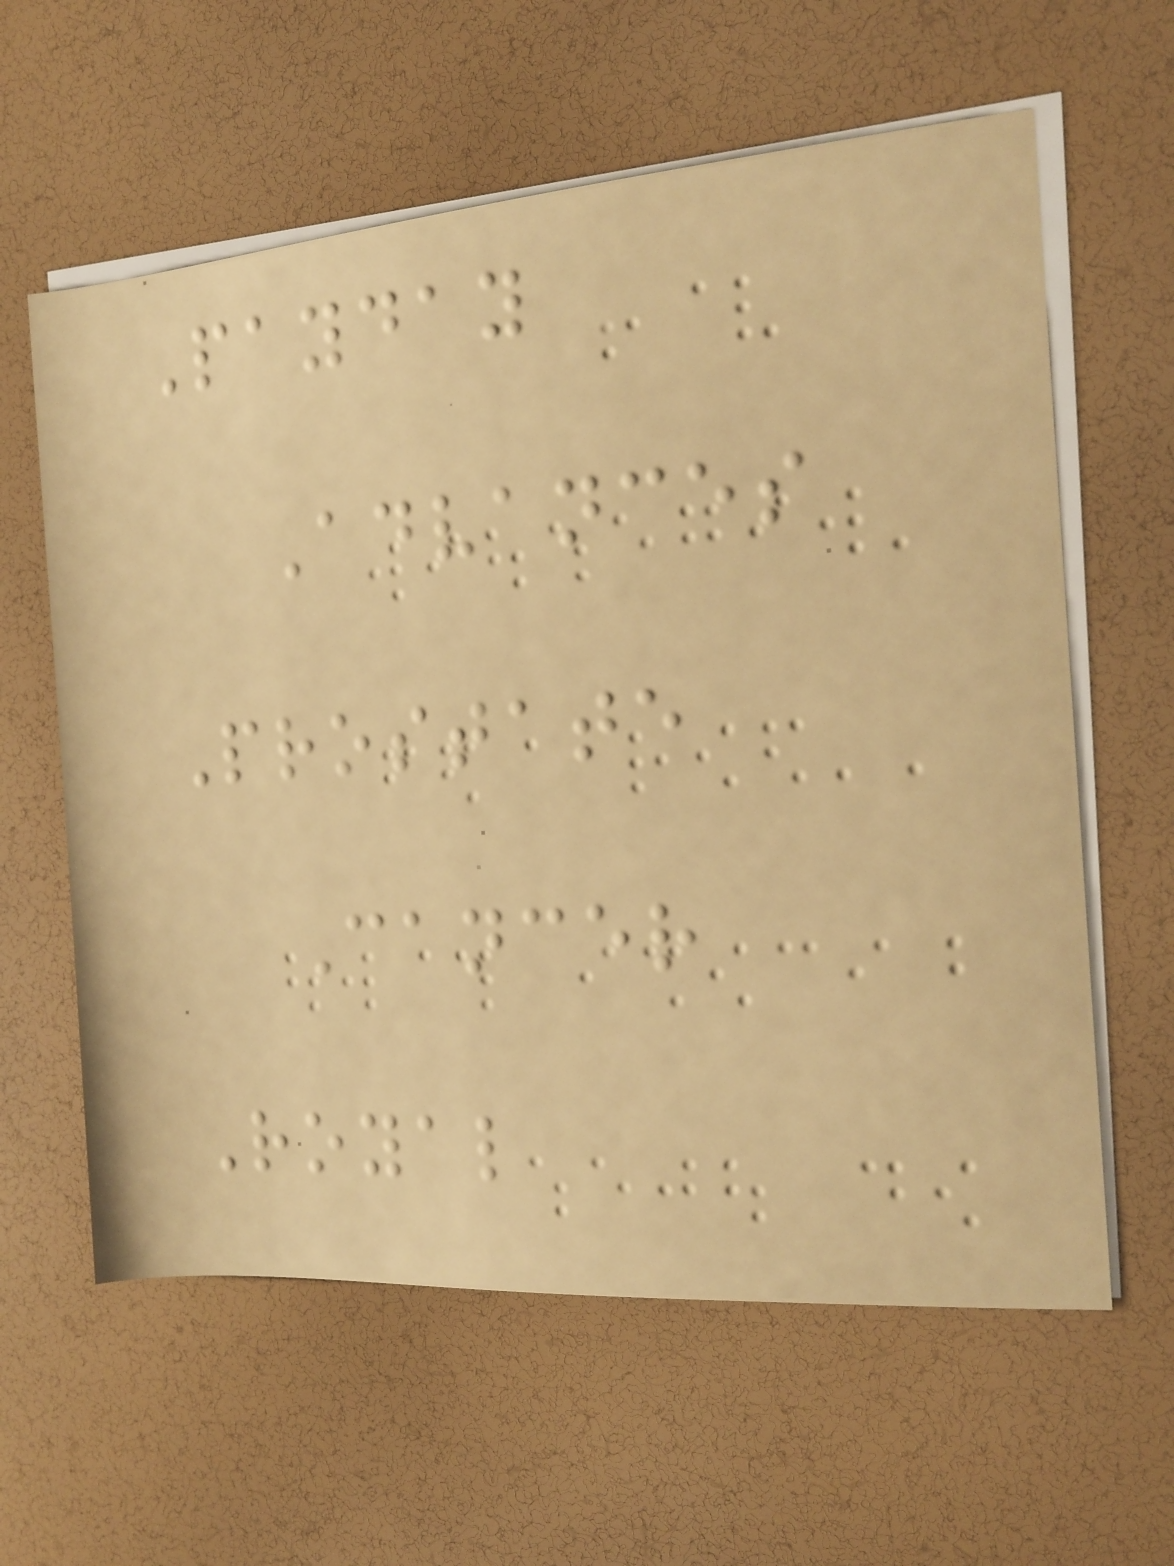Payday
Advances
Prostate
Cancer
Royal
